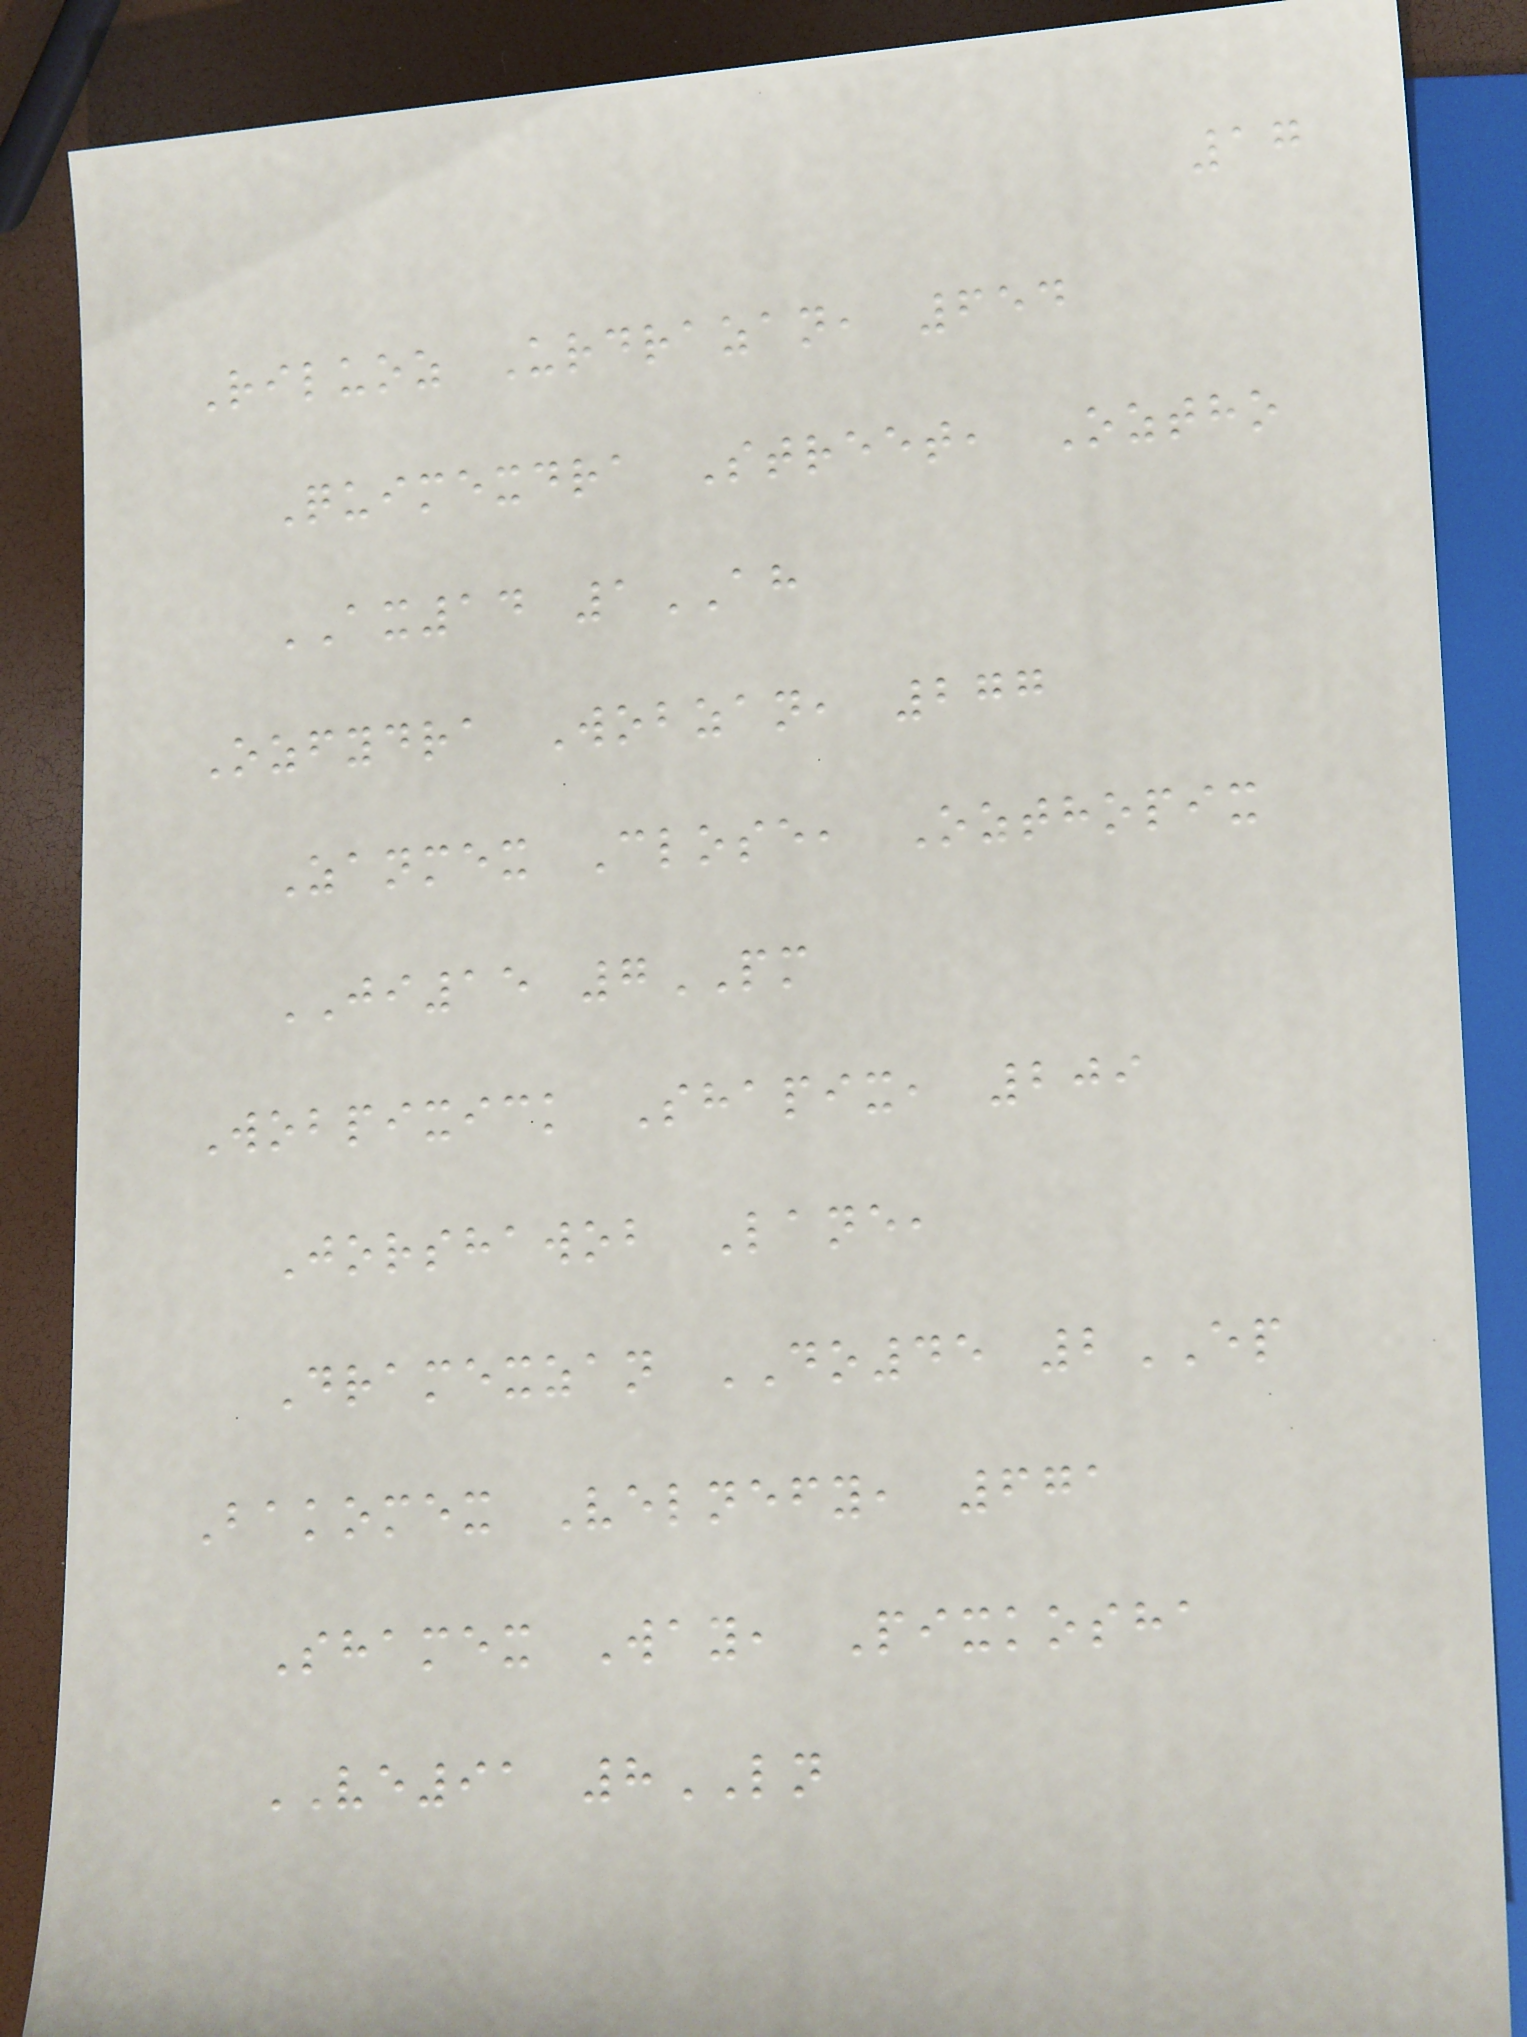17
Riluoz Urdrazan, 654
Quimexdra Street, Oztho
AX14 1AH
Ozfydra Wobzan, 277
Zanmex Close, Ozthopix
JI15 7PM
Wobpixick Shapix, 209
Jorshawob Lane,
Dramexzan DO45 2EP
Bakomex Velnefy, 671
Shamex Way, Pixkosha
VE91 8LN
